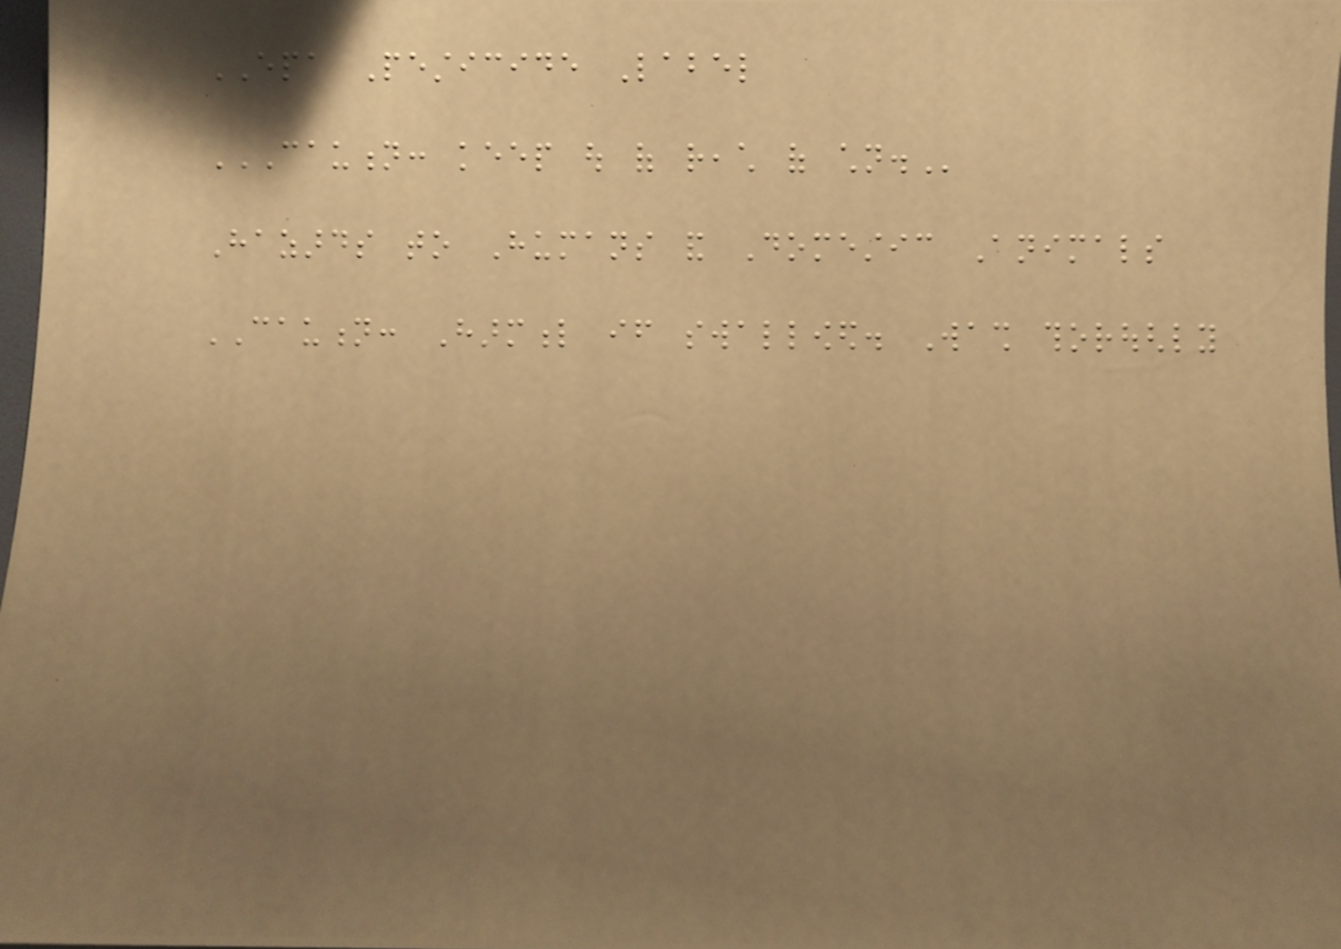EPA Pesticide Label
CAUTION: KEEP OUT OF REACH OF CHILDREN.
Hazards to Humans and Domestic Animals
CAUTION: Harmful if swallowed. Wash thoroughly
